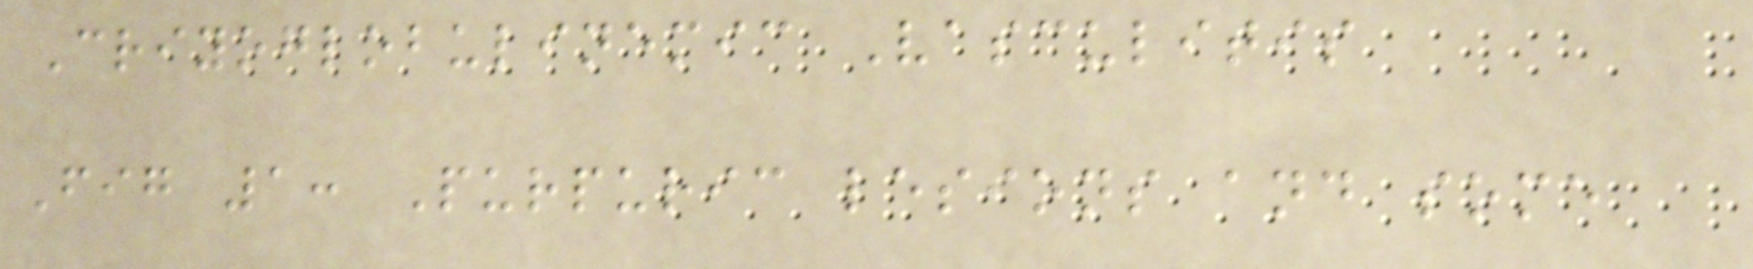Criyoglobulinemic Vasculitis
Fig 1: Purpuric lesions and some
